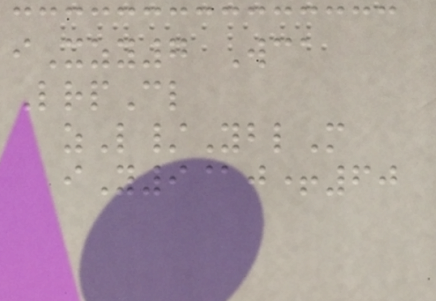iXzy7 Wca
LrpCl
zL/YblM
iY9@j+60
